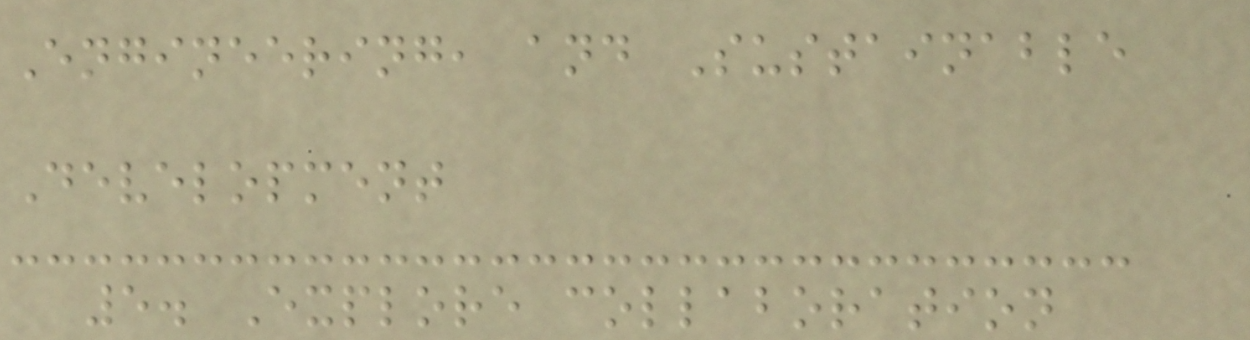Engineering, and Sustainable
Development
5. Explore collaboration
